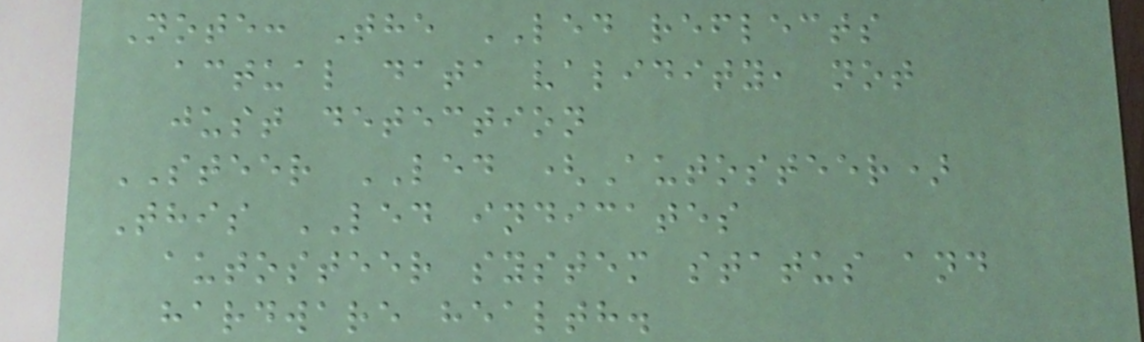Note: The LED reflects
actual data validity, not
just detection
STEER LED (Autosteer)
This LED indicates
autosteer system status and
hardware health.
